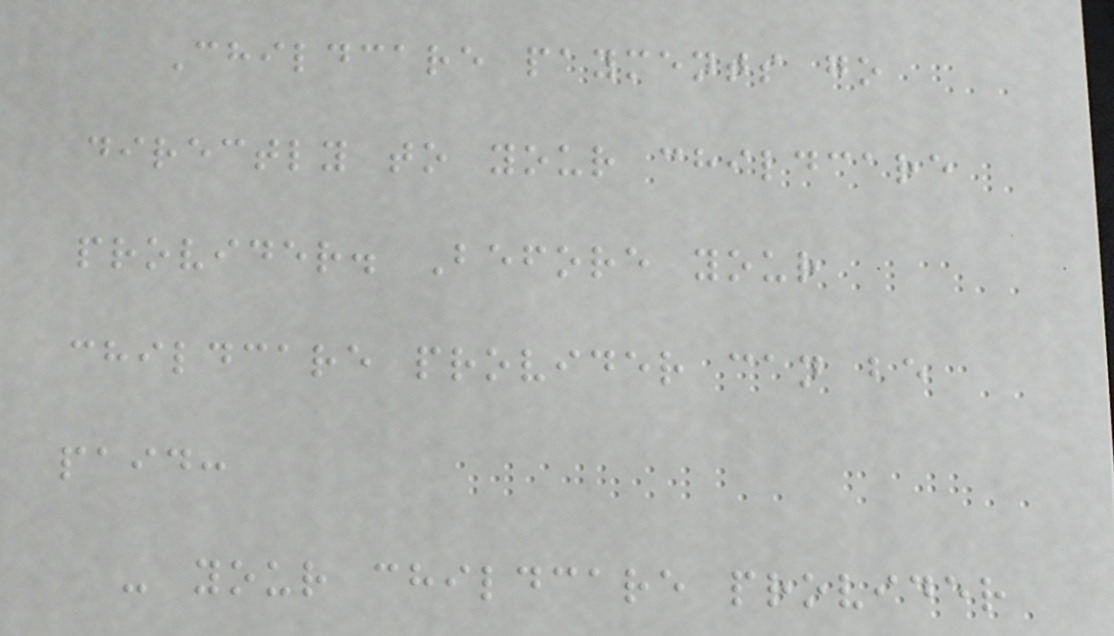Childcare payments go
directly to your childcare
provider. Before your
childcare provider can be
paid:
- your childcare provider
